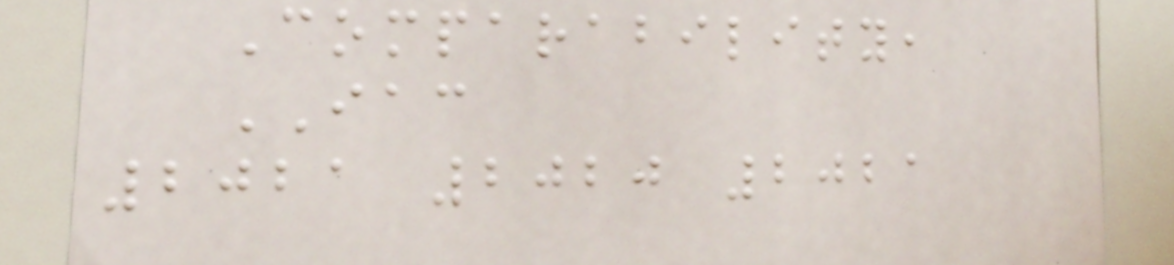Comparability,
IAC
2021 2020 2021
